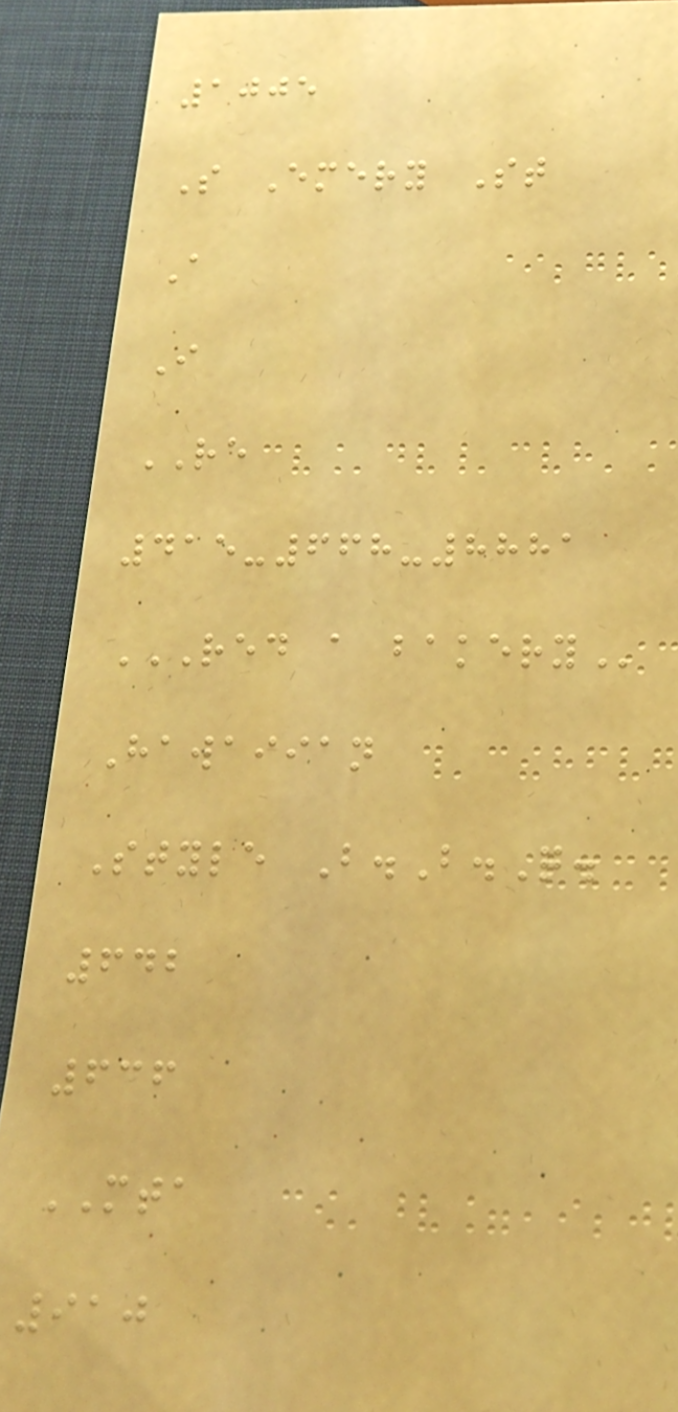1005
S Emery St
A
I
RE
415-668-8881
RED A BAKERY
Hawaiian
Style B.B.Q.
642
636
MTA
910
